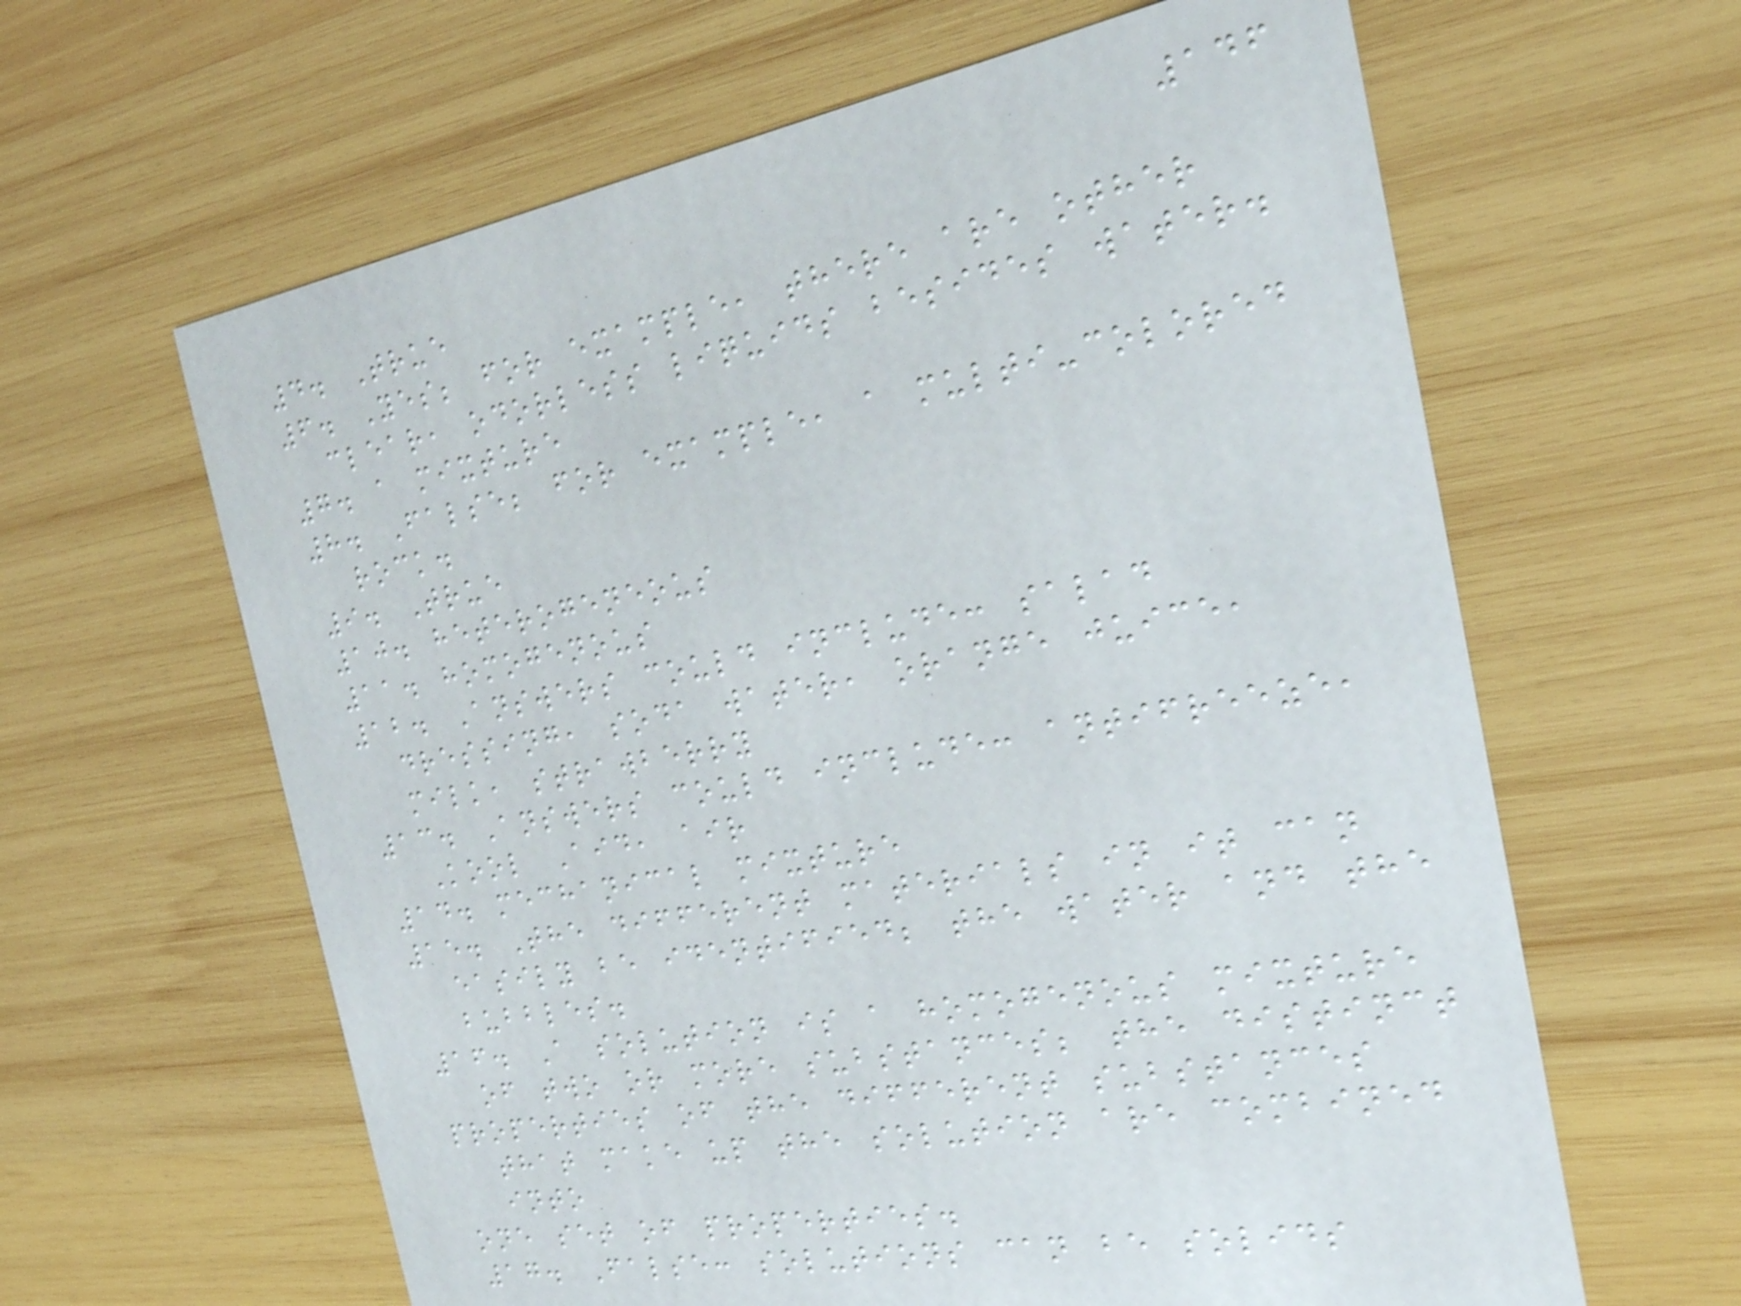146
4. True
6. Yes; for example, there are other
clear, odorless liquids besides water.
7. a mixture
8. False; for example, a multi-colored
rock.
9. True
10. heterogeneous
11. homogenous
12. Answers could include: salad
dressing, soda water, orange juice,
milk, strawberry
13. Answers could include: antifreeze,
Kool Aid, air
14. mechanical mixture
15. The different materials in it can
easily be identified; the water and the
bubbles.
16. A solution is a homogenous mixture
of two or more substances; the distinct
properties of the different substances
that make up the solution are combined
into
one set of properties.
17. False: solutions can be solids
